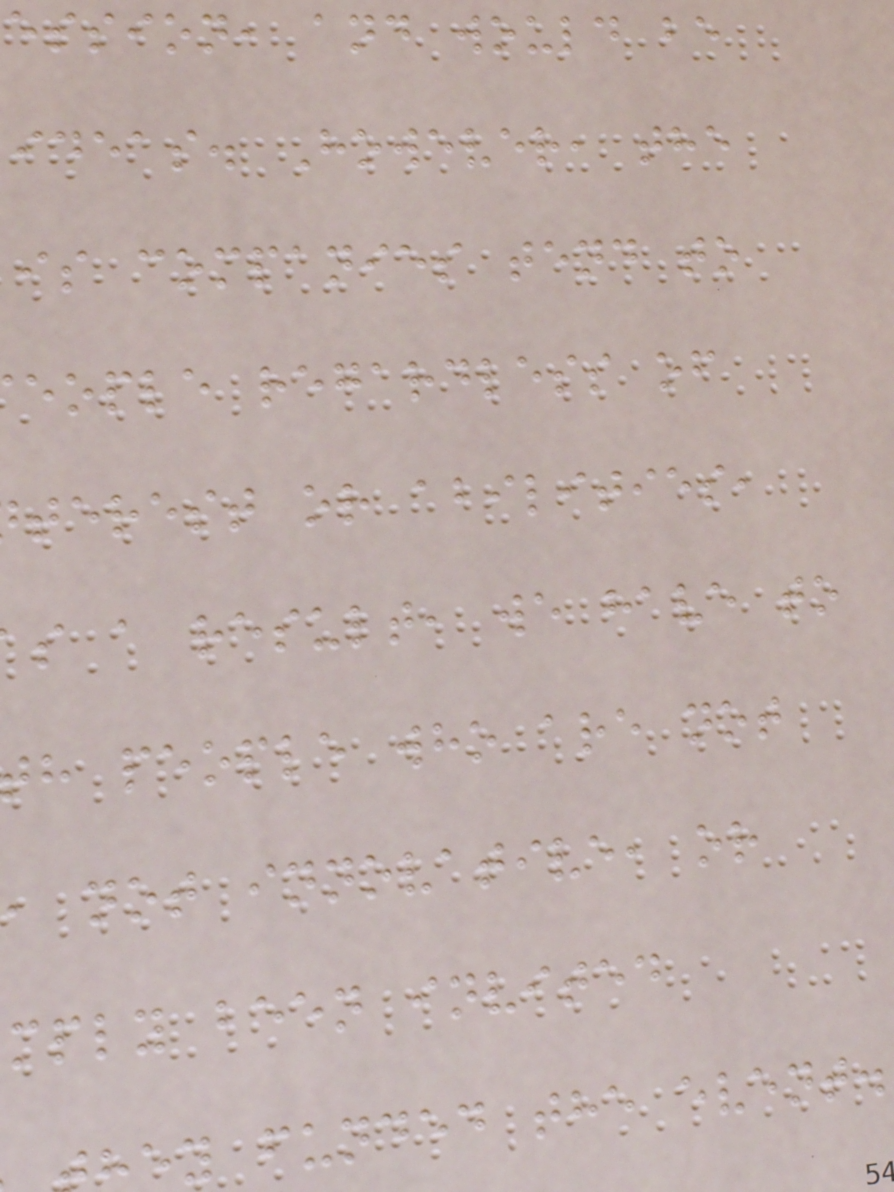ession, and would be
ideas. However, the
is companies tend to
eople regardless of
terest or abilities,
s a result, we have to
h people who are not
, not innovative, or
mply been invited
ey funded the event.
